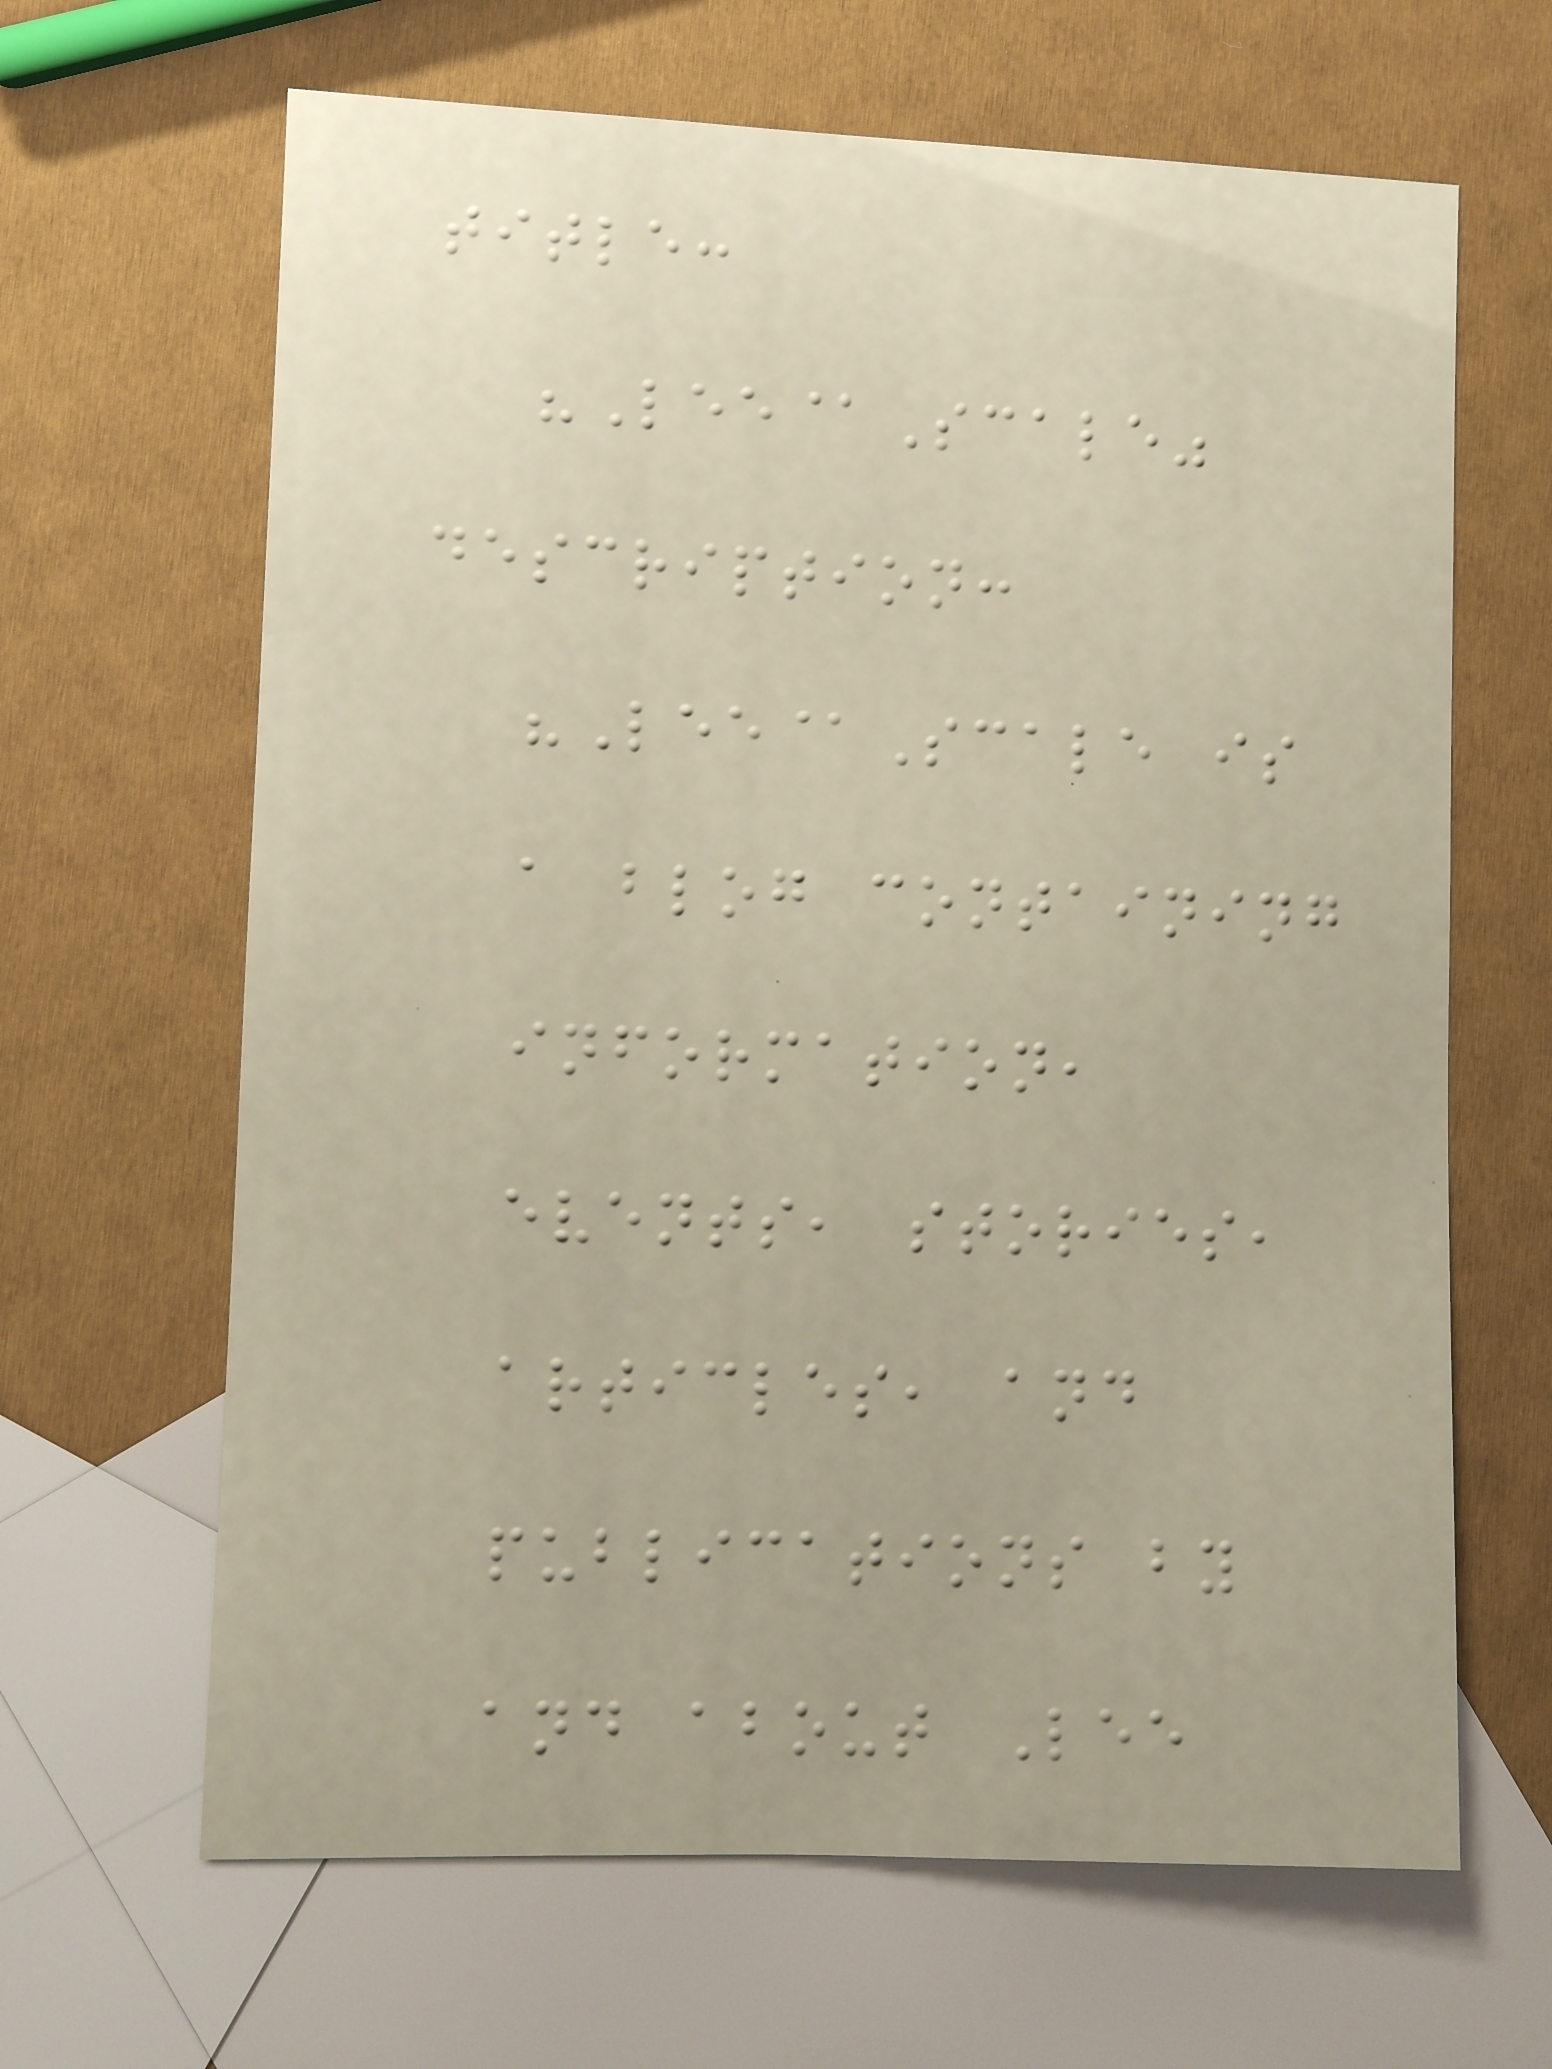title:
"Lee@Scale"
description:
"Lee@Scale is
a blog containing
information,
events, stories,
articles, and
publications by
and about Lee
